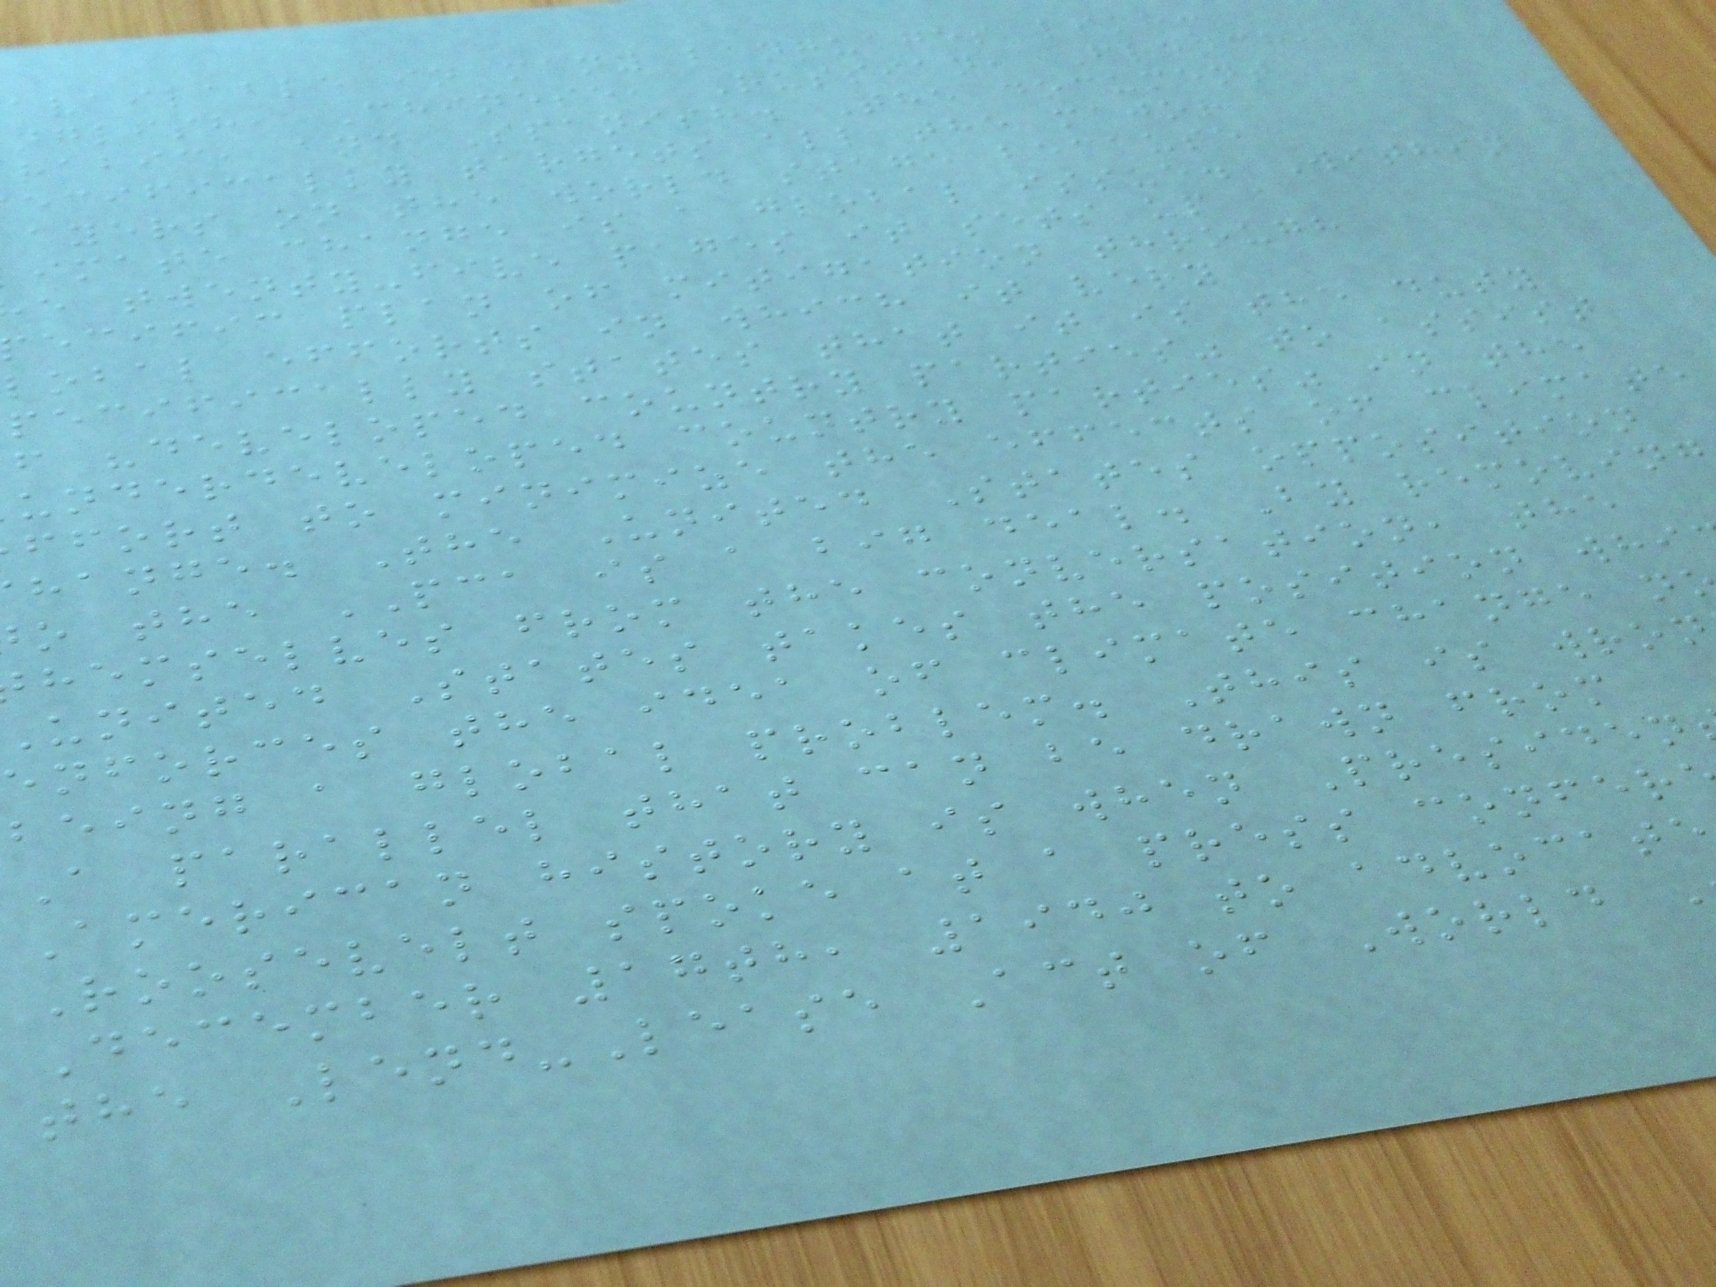available in many languages like:
nglish, Chinese, Russian, French,
rabic, and Spanish. The document
ecifically targets all the major
ayers on the world stage because
imate change is a global issue. Within
e twenty-five pages it sets up a
ecific plan of mitigation through
lobal efforts in which it very
pecifically states that it is the duty
f "developed country parties" to assist
underdeveloped country parties" in the
ffort to minimize the effects of climate
hange. The United States opposition
o the PCA is a big deal. By removing
hemselves from the conversation, the
united States takes the position whi
enforces the idea of climate change n
being a global problem. This is wron
A parallel that can be drawn from
American history is when Presiden
Roosevelt spoke at a press confer
December 17th, 1940 to advocate
the Lend-Lease Act of World
